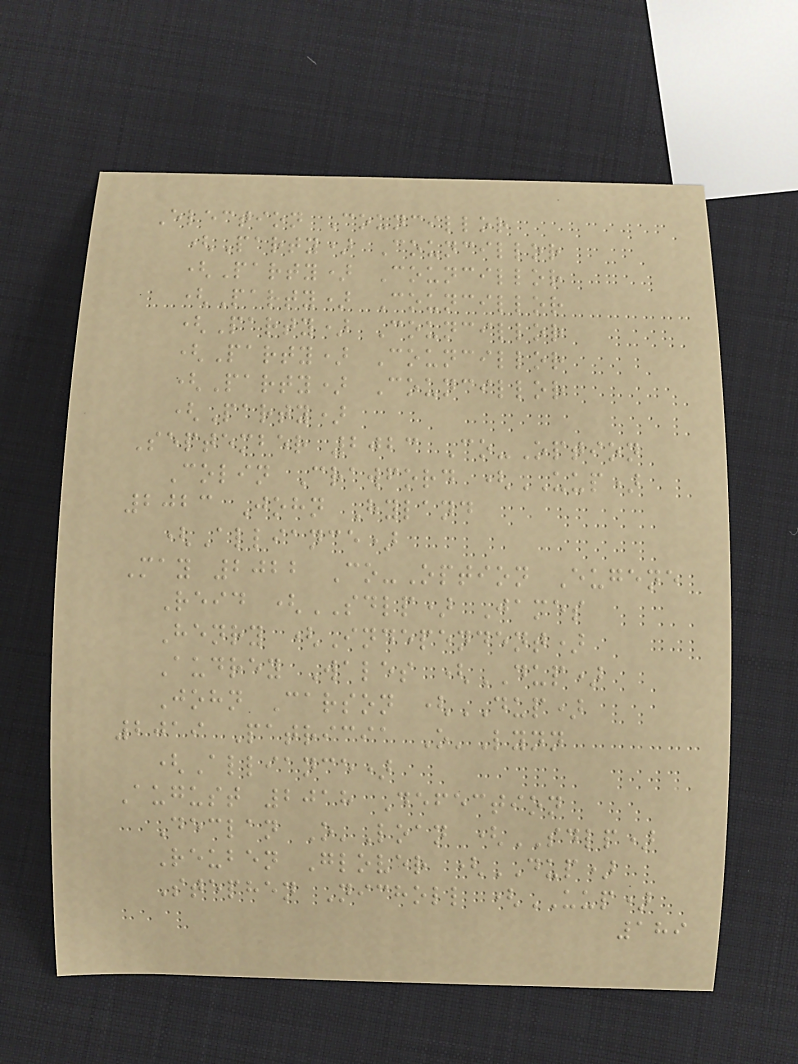Election Councillor
(Party) Councillor
(Party) Councillor
(Party) Councillor
(Party) Councillor
(Party) Councillor
(Party) Councillor
(Party)
September 2023 Co-Option
Colin Crawford (UUP)
2023 John Hyland
(Alliance)
May 2022 Co-Option Eugene
Reid (SDLP) James
Henry (Independent)
Audrey Wales (DUP)
John Carson (DUP)
2019 Patricia O'Lynn
(Alliance)
August 2018 Defection
Declan O'Loan (SDLP)
Reuben Glover (DUP)
Stephen Nicholl (UUP)
189
